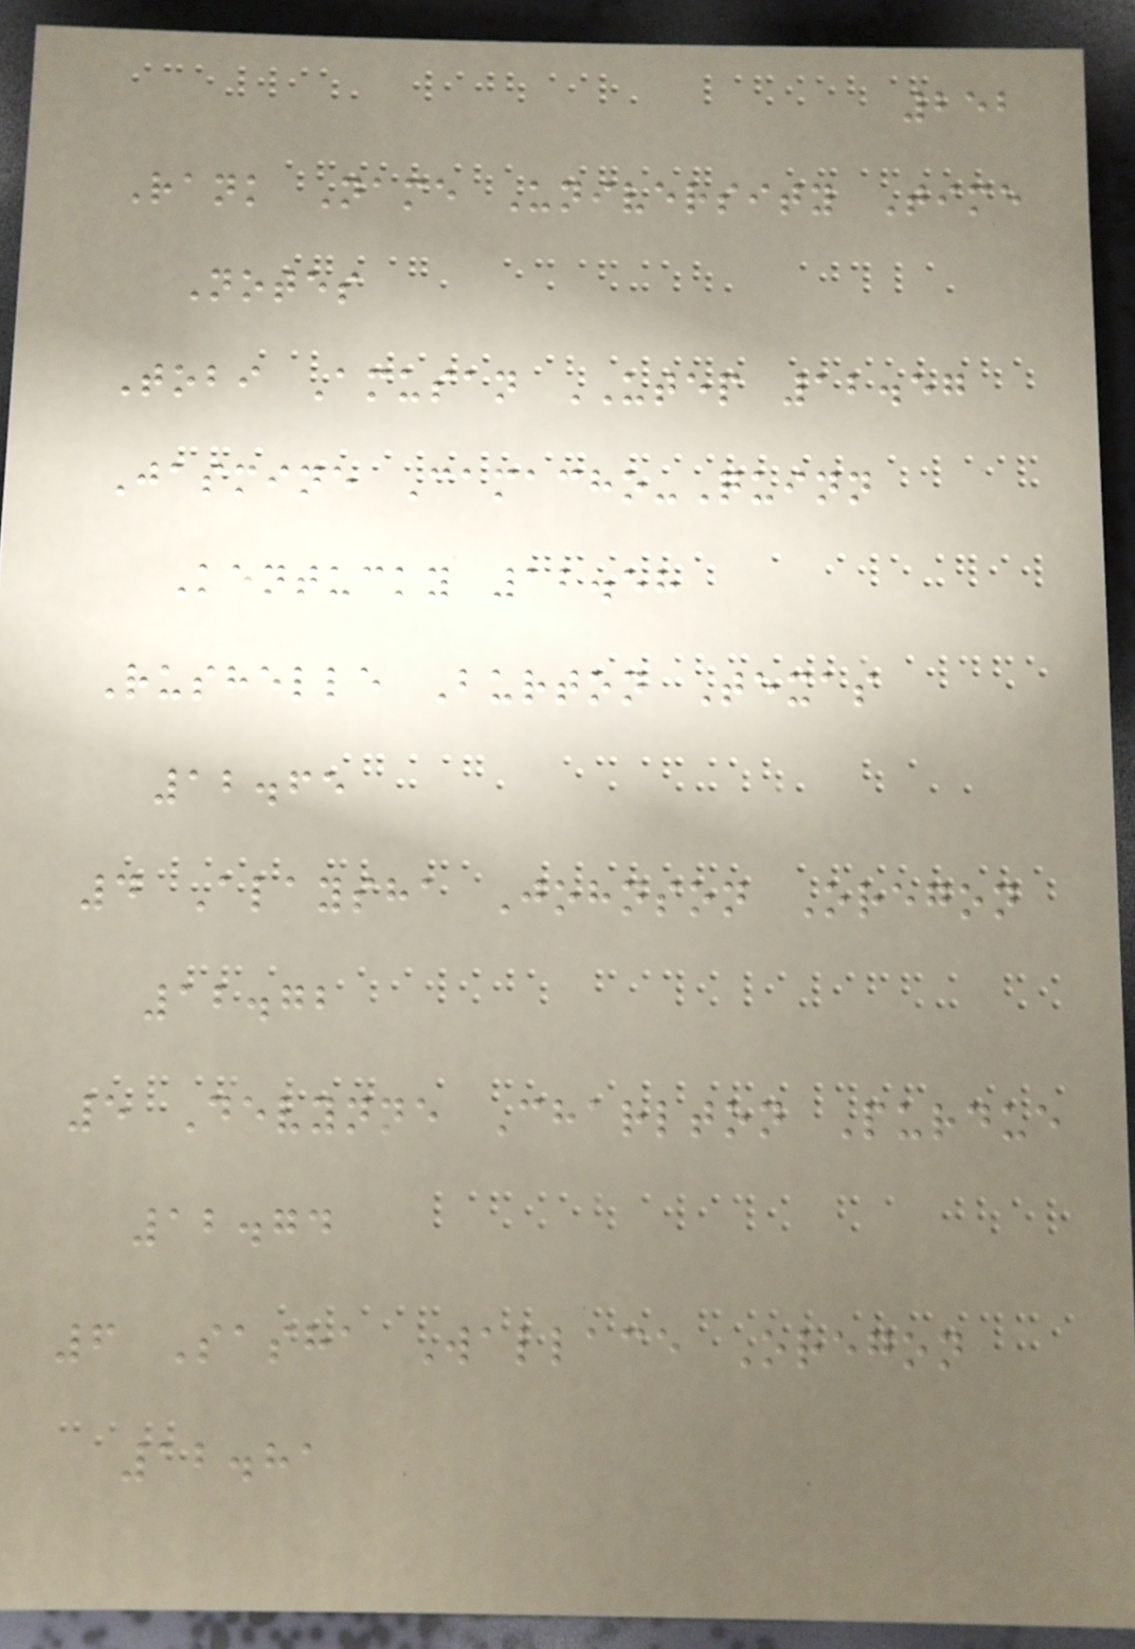252
Rank Name University Time
Notes
Tobi Amusan UTEP 12.57
Jasmine Camacho-Quinn
Kentucky 12.58
Rushelle Burton Texas
12.65
4 Alaysha Johnson Oregon
12.72
5 Devynne Charlton Purdue
12.74
6 Sasha Wallace Oregon
12.81
